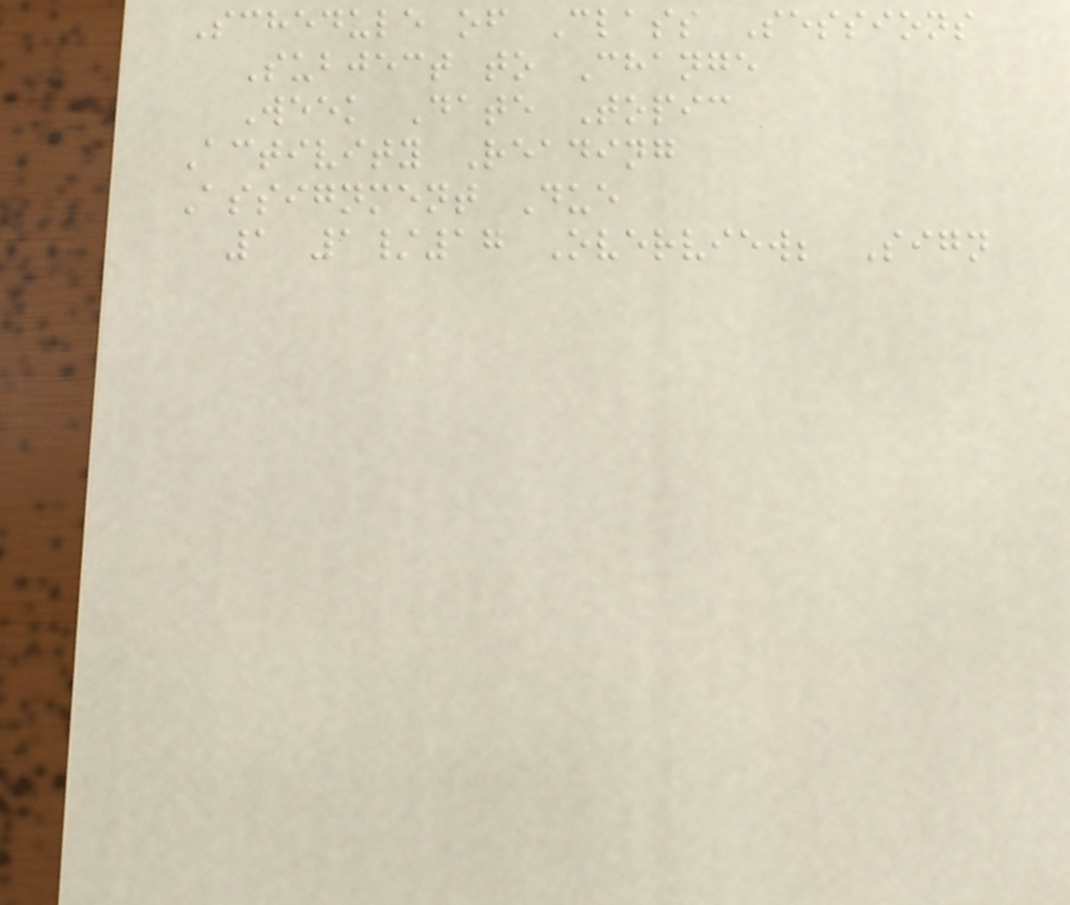Schedule of Class Sessions
Subject to Change
Week Date Topic
Activity Reading
Assignment Due
1 1/17 Overview; Sign
